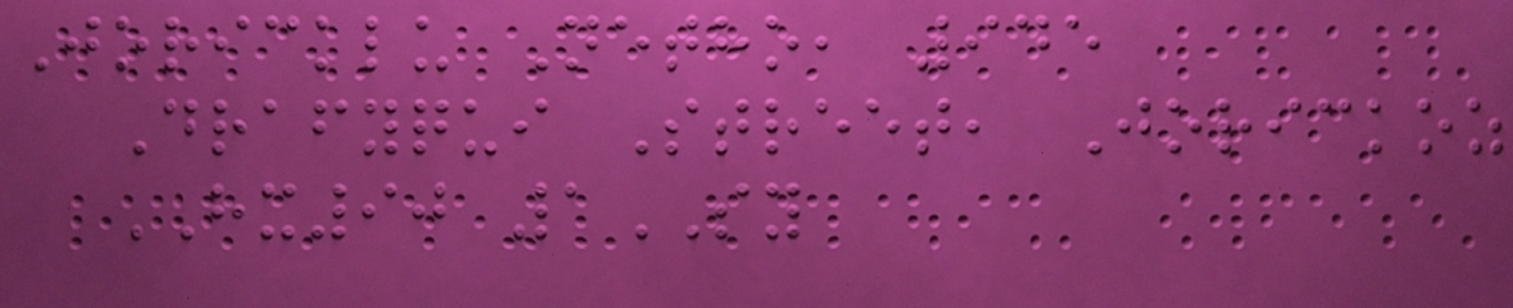Joricklu Netho, 945
Drafyqui Street, Jorickoz
HX90 1SY
